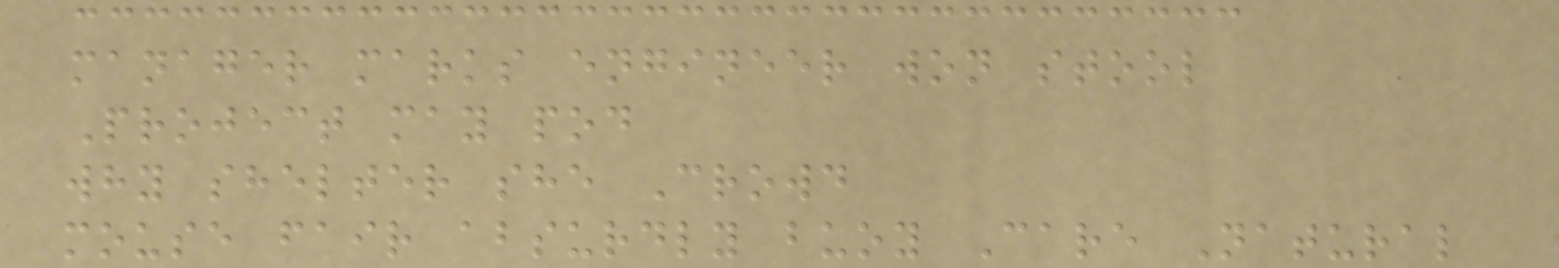manager marks engineer won stool
Project may pod
why shelter she Crowd
mouse fair absurdly buoy Care Natural
